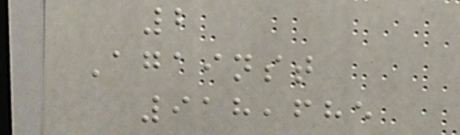2
Against
918,685
